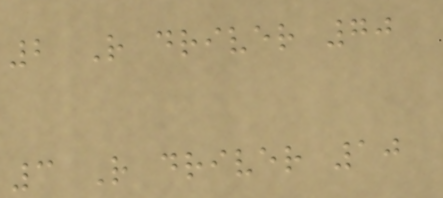2 R driver 70
3 R driver 10
